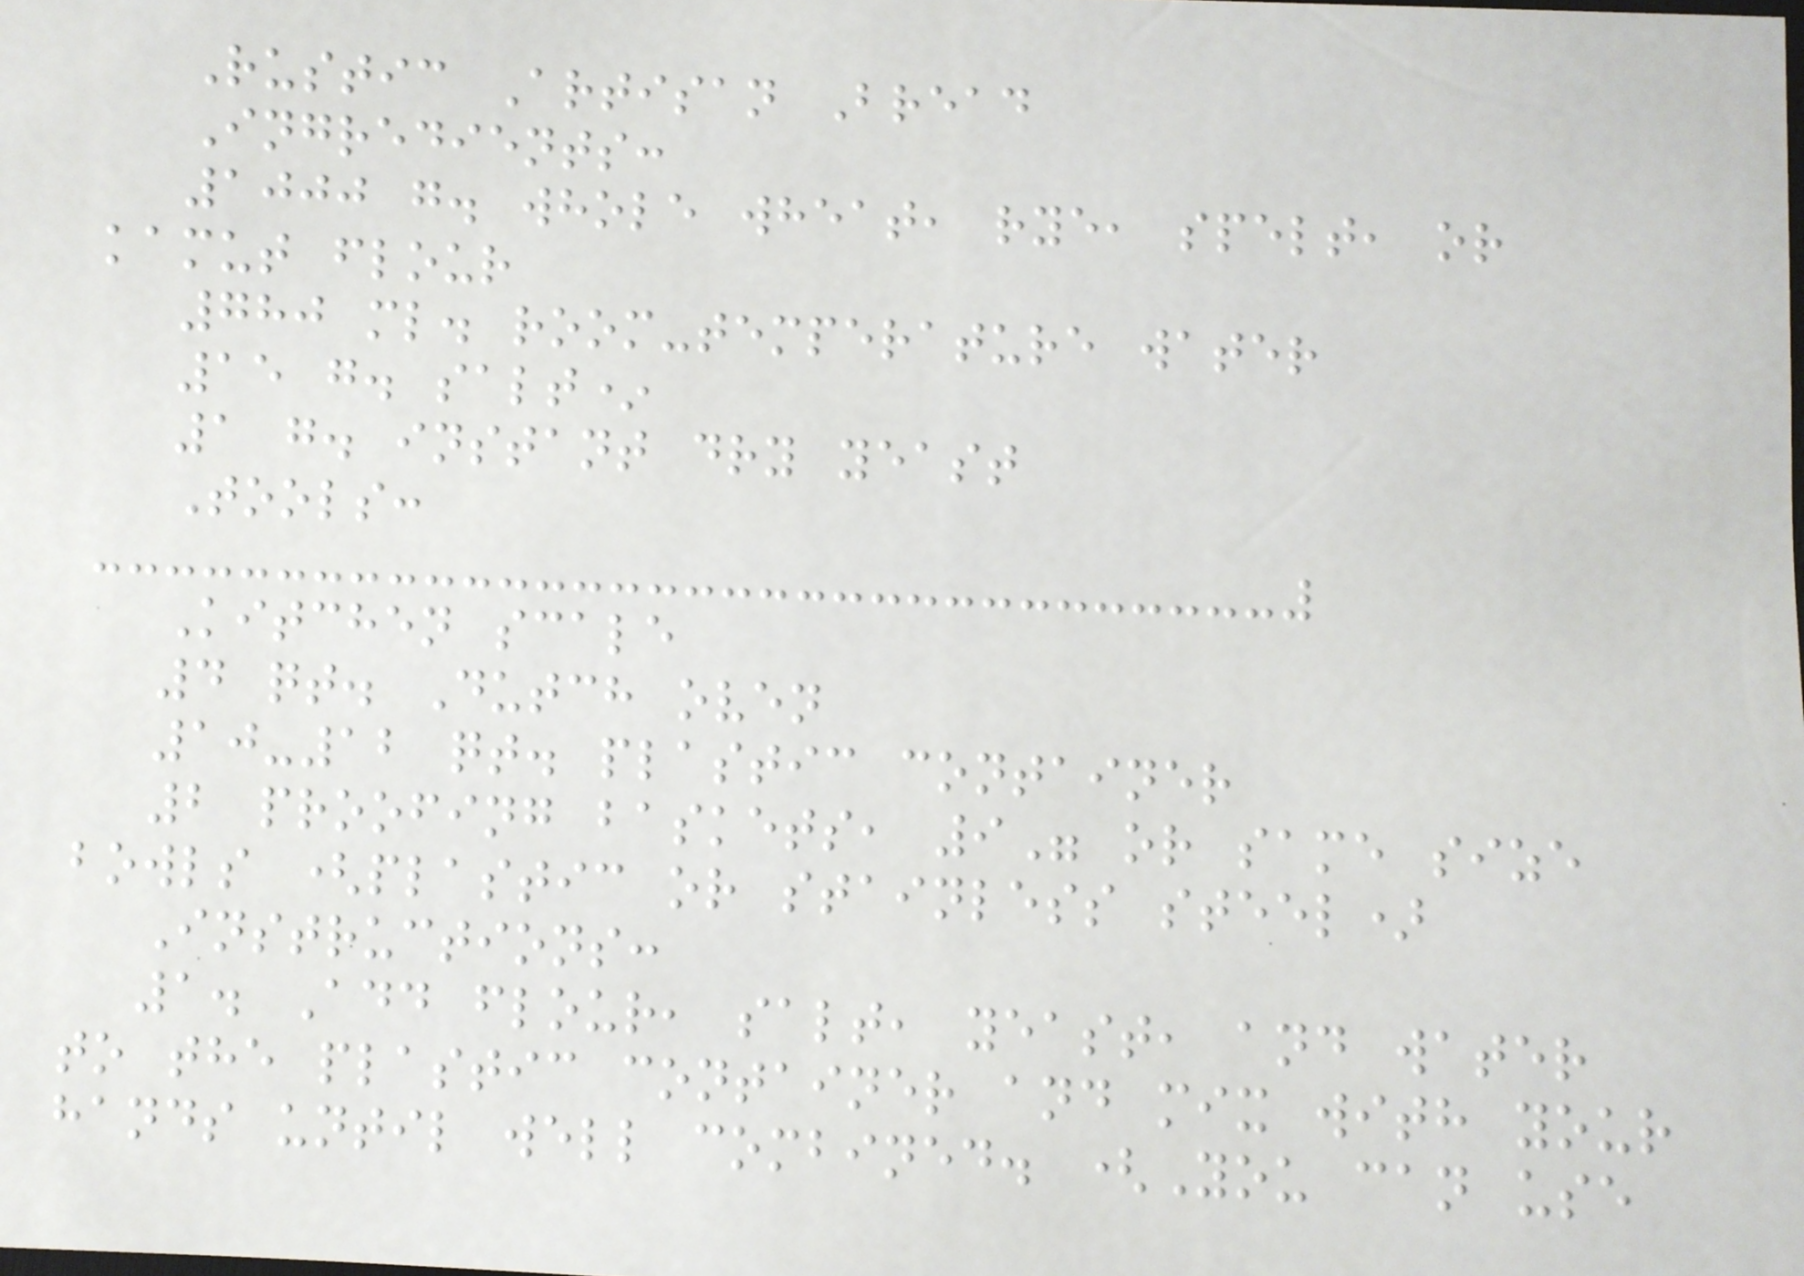Rustic Artisan Bread
Ingredients:
1000 g. whole wheat, rye, spelt, or
kamut flour
780 ml. room-temperature water
15 g. salt*
1 g. instant dry yeast
Tools:
Kitchen scale
4 qt. Dutch oven
10-12 qt. plastic container
2 proofing baskets, 9" or same size
bowls (plastic or stainless steel)
Instructions:
1. Add flour, salt, yeast, and water
to the plastic container and mix with your
hands until well combined. (You can use
